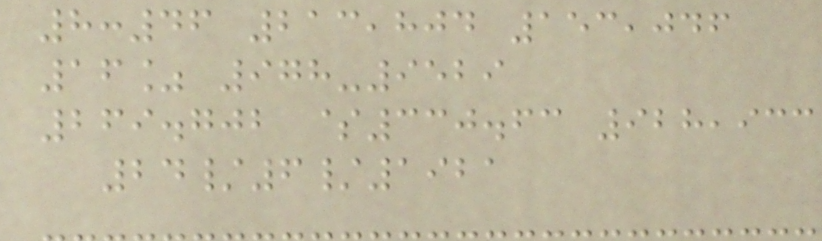8:46 213,804 153,046
16% 978-9529
269.702 $330.63 928,933
24/6/1921
